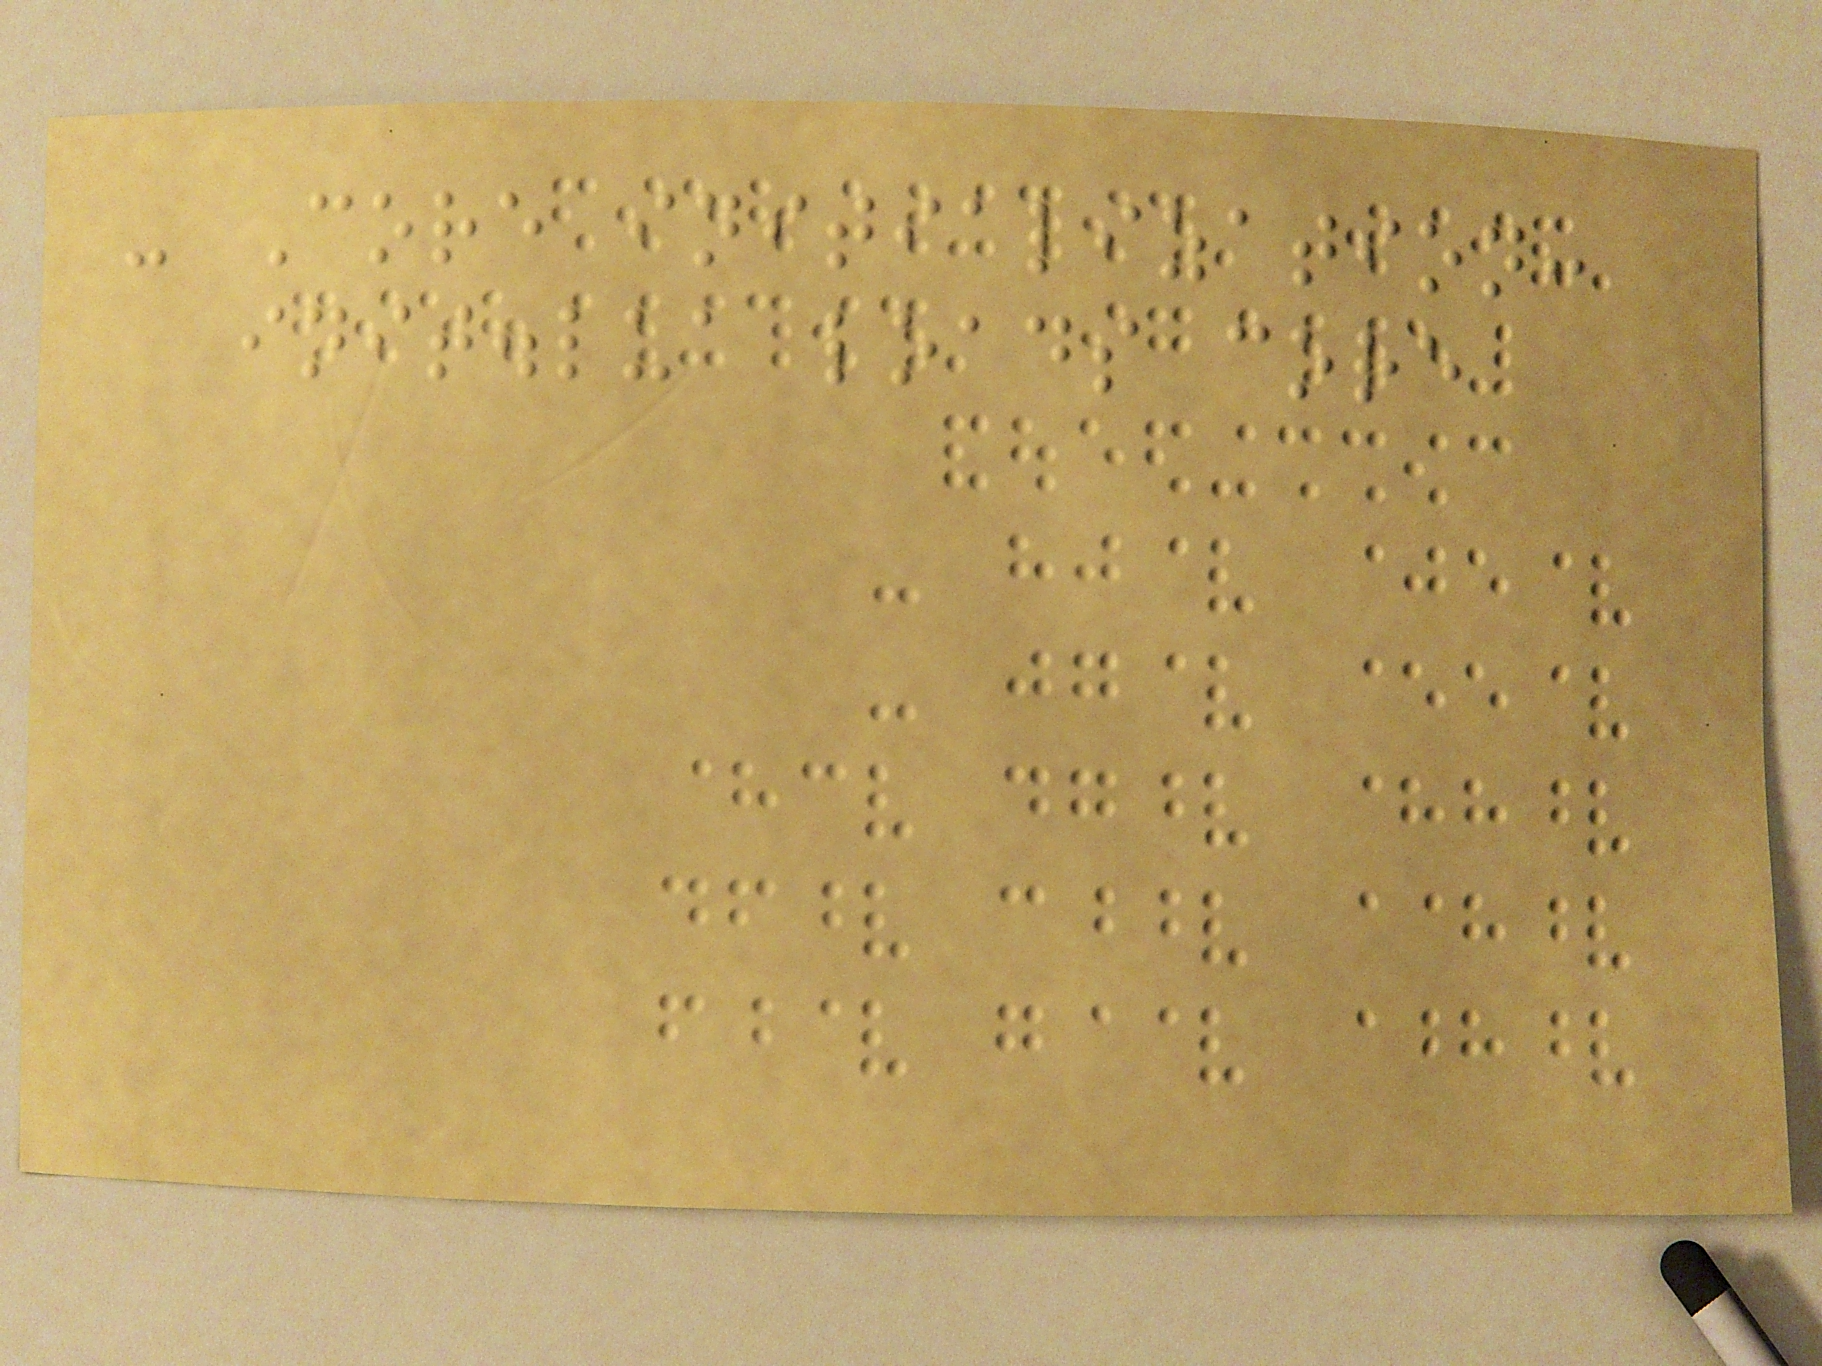- Core initialization:
init.lua loads core
